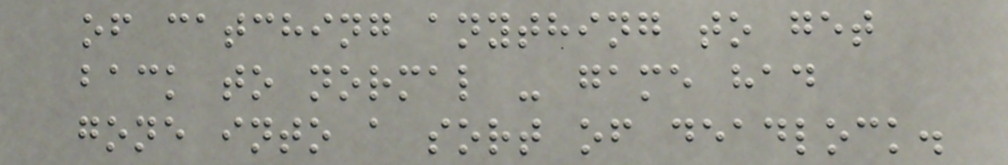of catching anything to get
back to normal - game had
gone into a sort of deadlock.
